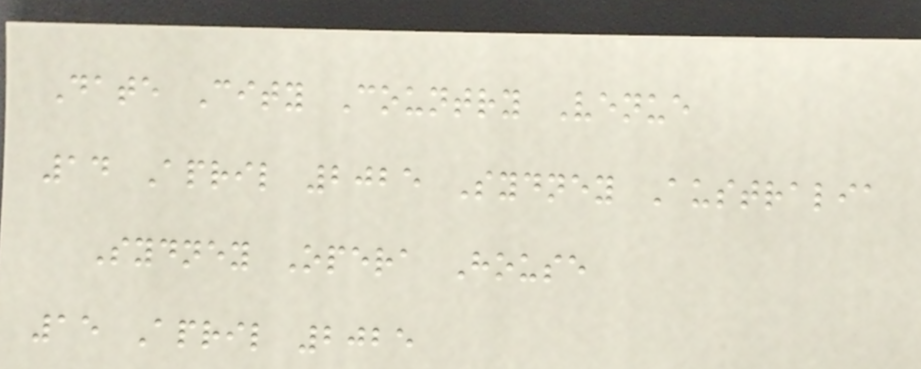Date City Country Venue
14 April 2025 Sydney Australia
Sydney Opera House
15 April 2025
